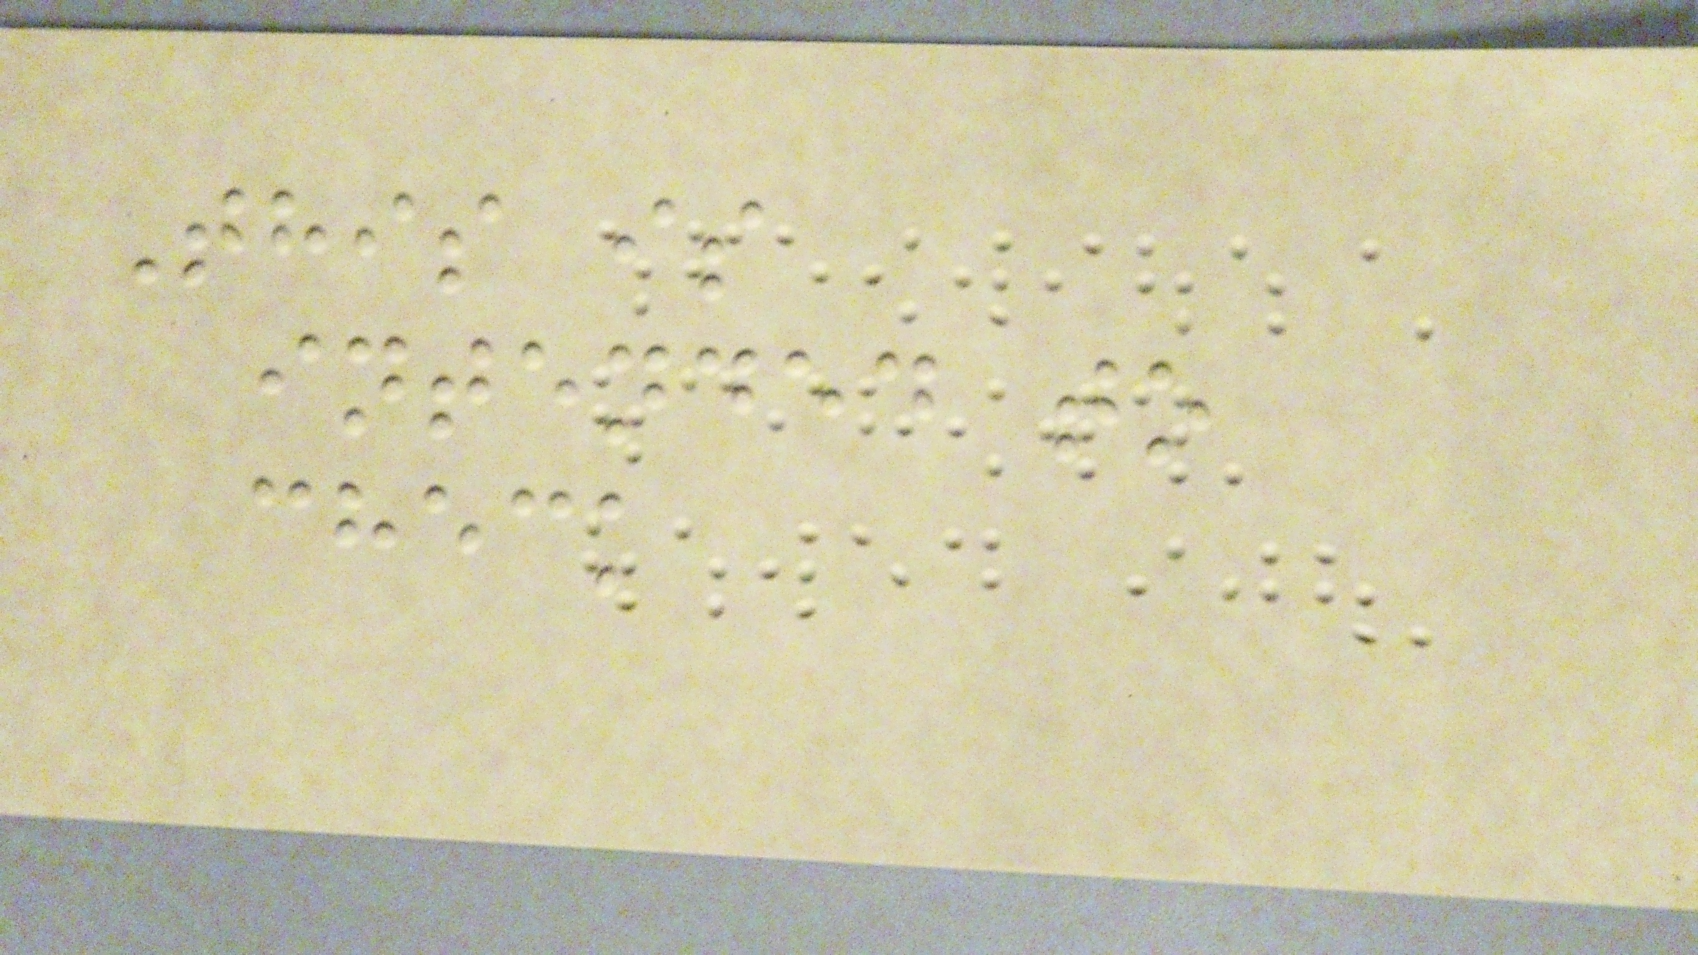This is
intended to
check
